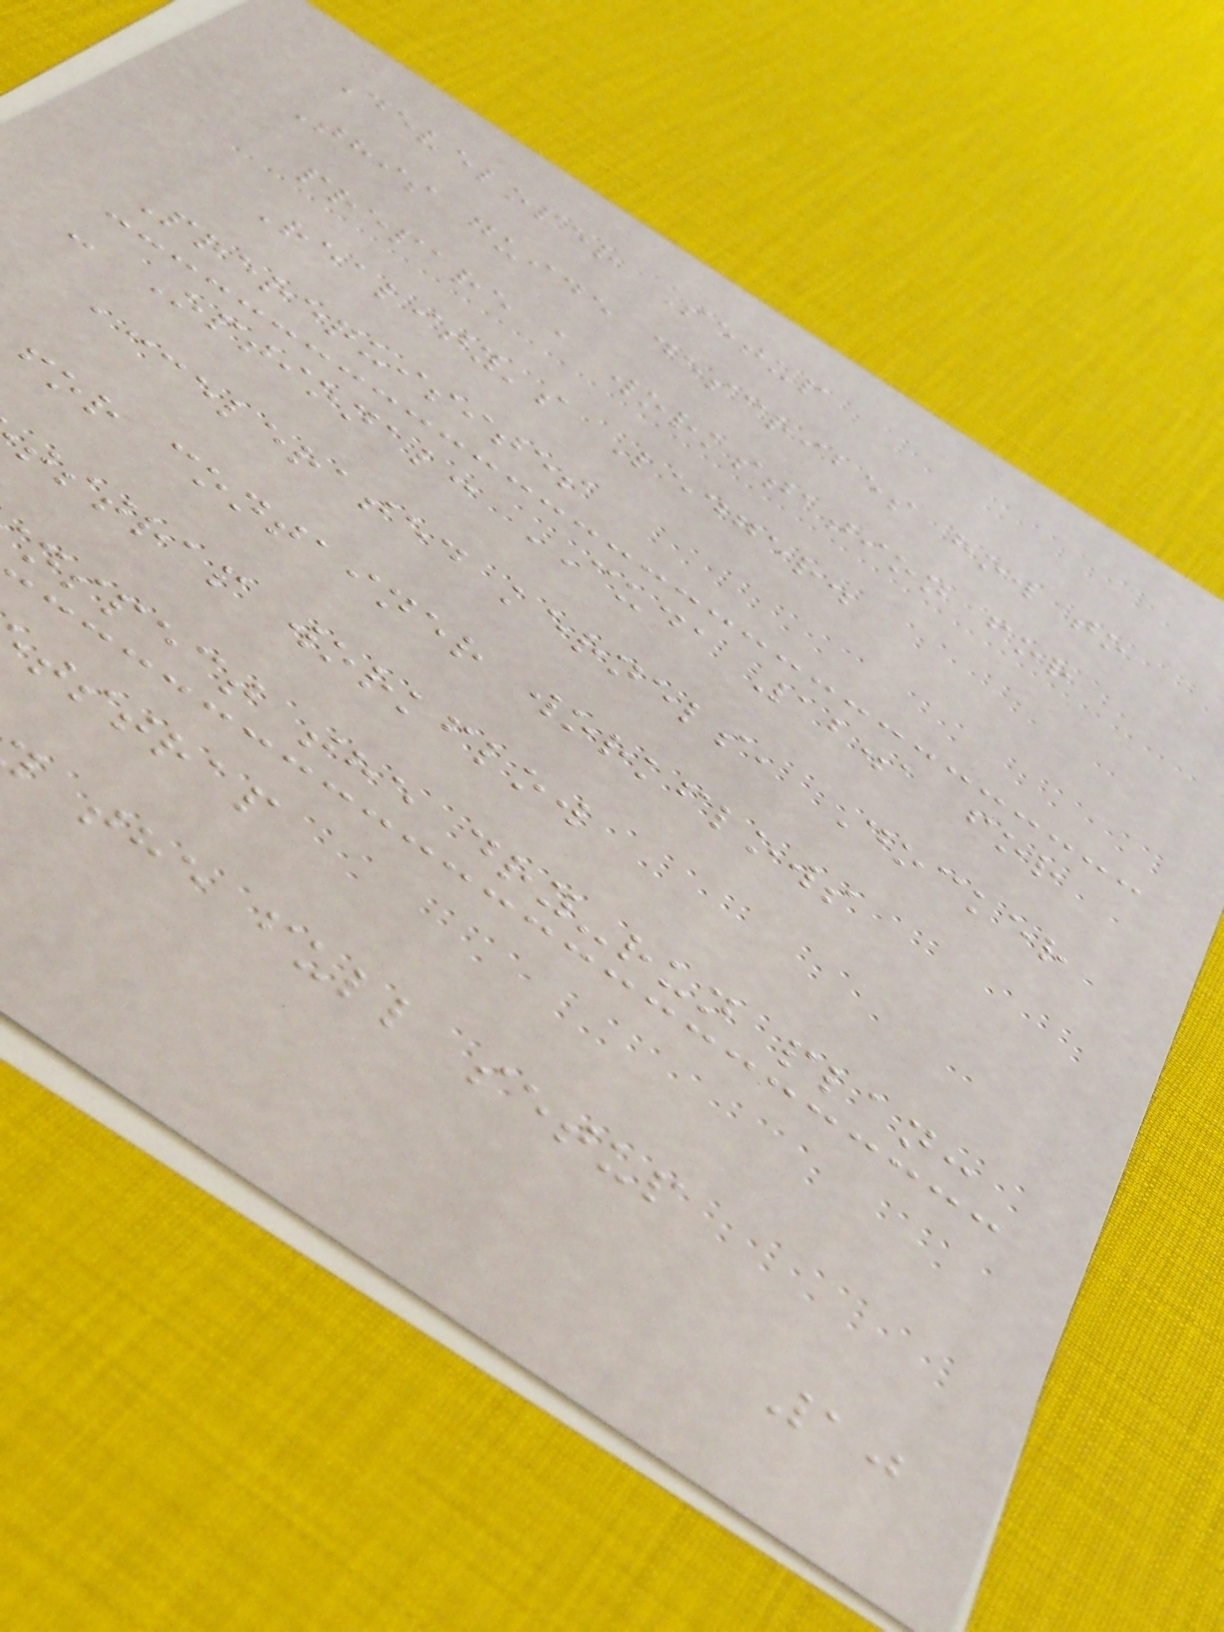Developer Setup
This guide describes how to
prepare a workstation for
Reality's Ledger.
Prerequisites
- Optional: CUDA 12.1 for
accelerated kernels, Docker
for container workflows
tstrap workflow
nspect the dry-run plan:
tstrap
the full setup
10
